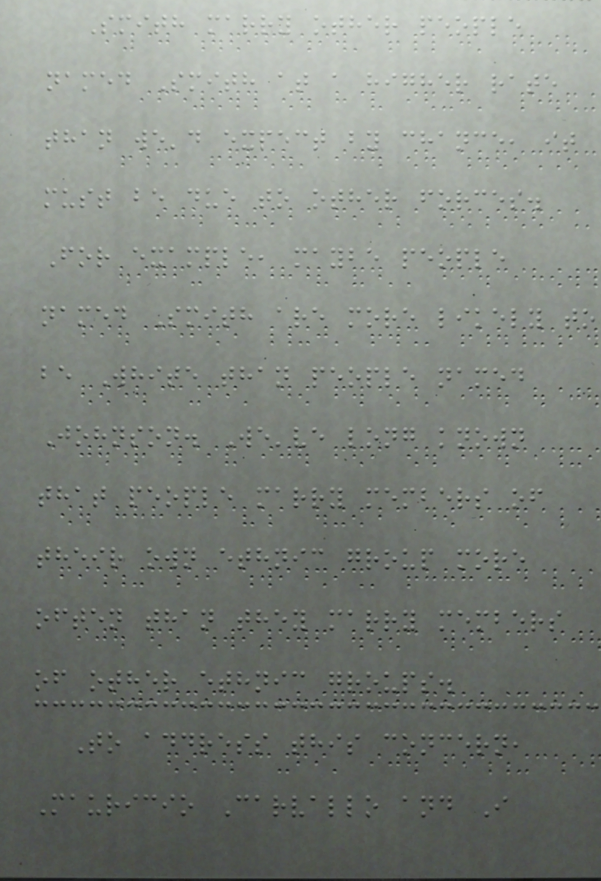Smith marry other people
named Smith at a higher rate
than we'd expect by chance, it
must be due to other forces.
For example, maybe people
named Smith are more likely to
be White than people named
Johnson. We've long known
that people marry members of
their own ethnic group more
often than they marry members
of other ethnic groups.
To address this concern,
Mauricio Carvallo and I
